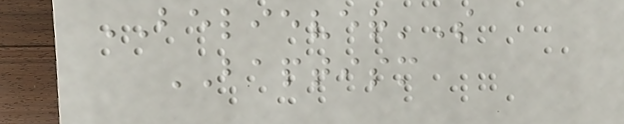BELIEVER'S
BAPTISM
